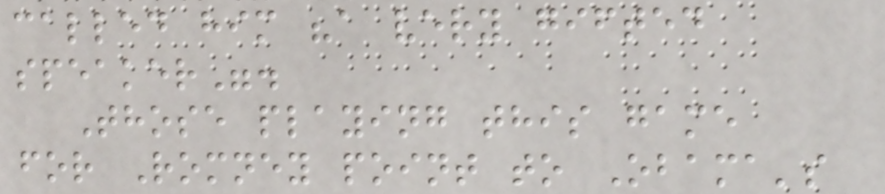called him "a very gifted
speaker".
Those playing this game
for Romney point to Obama's
